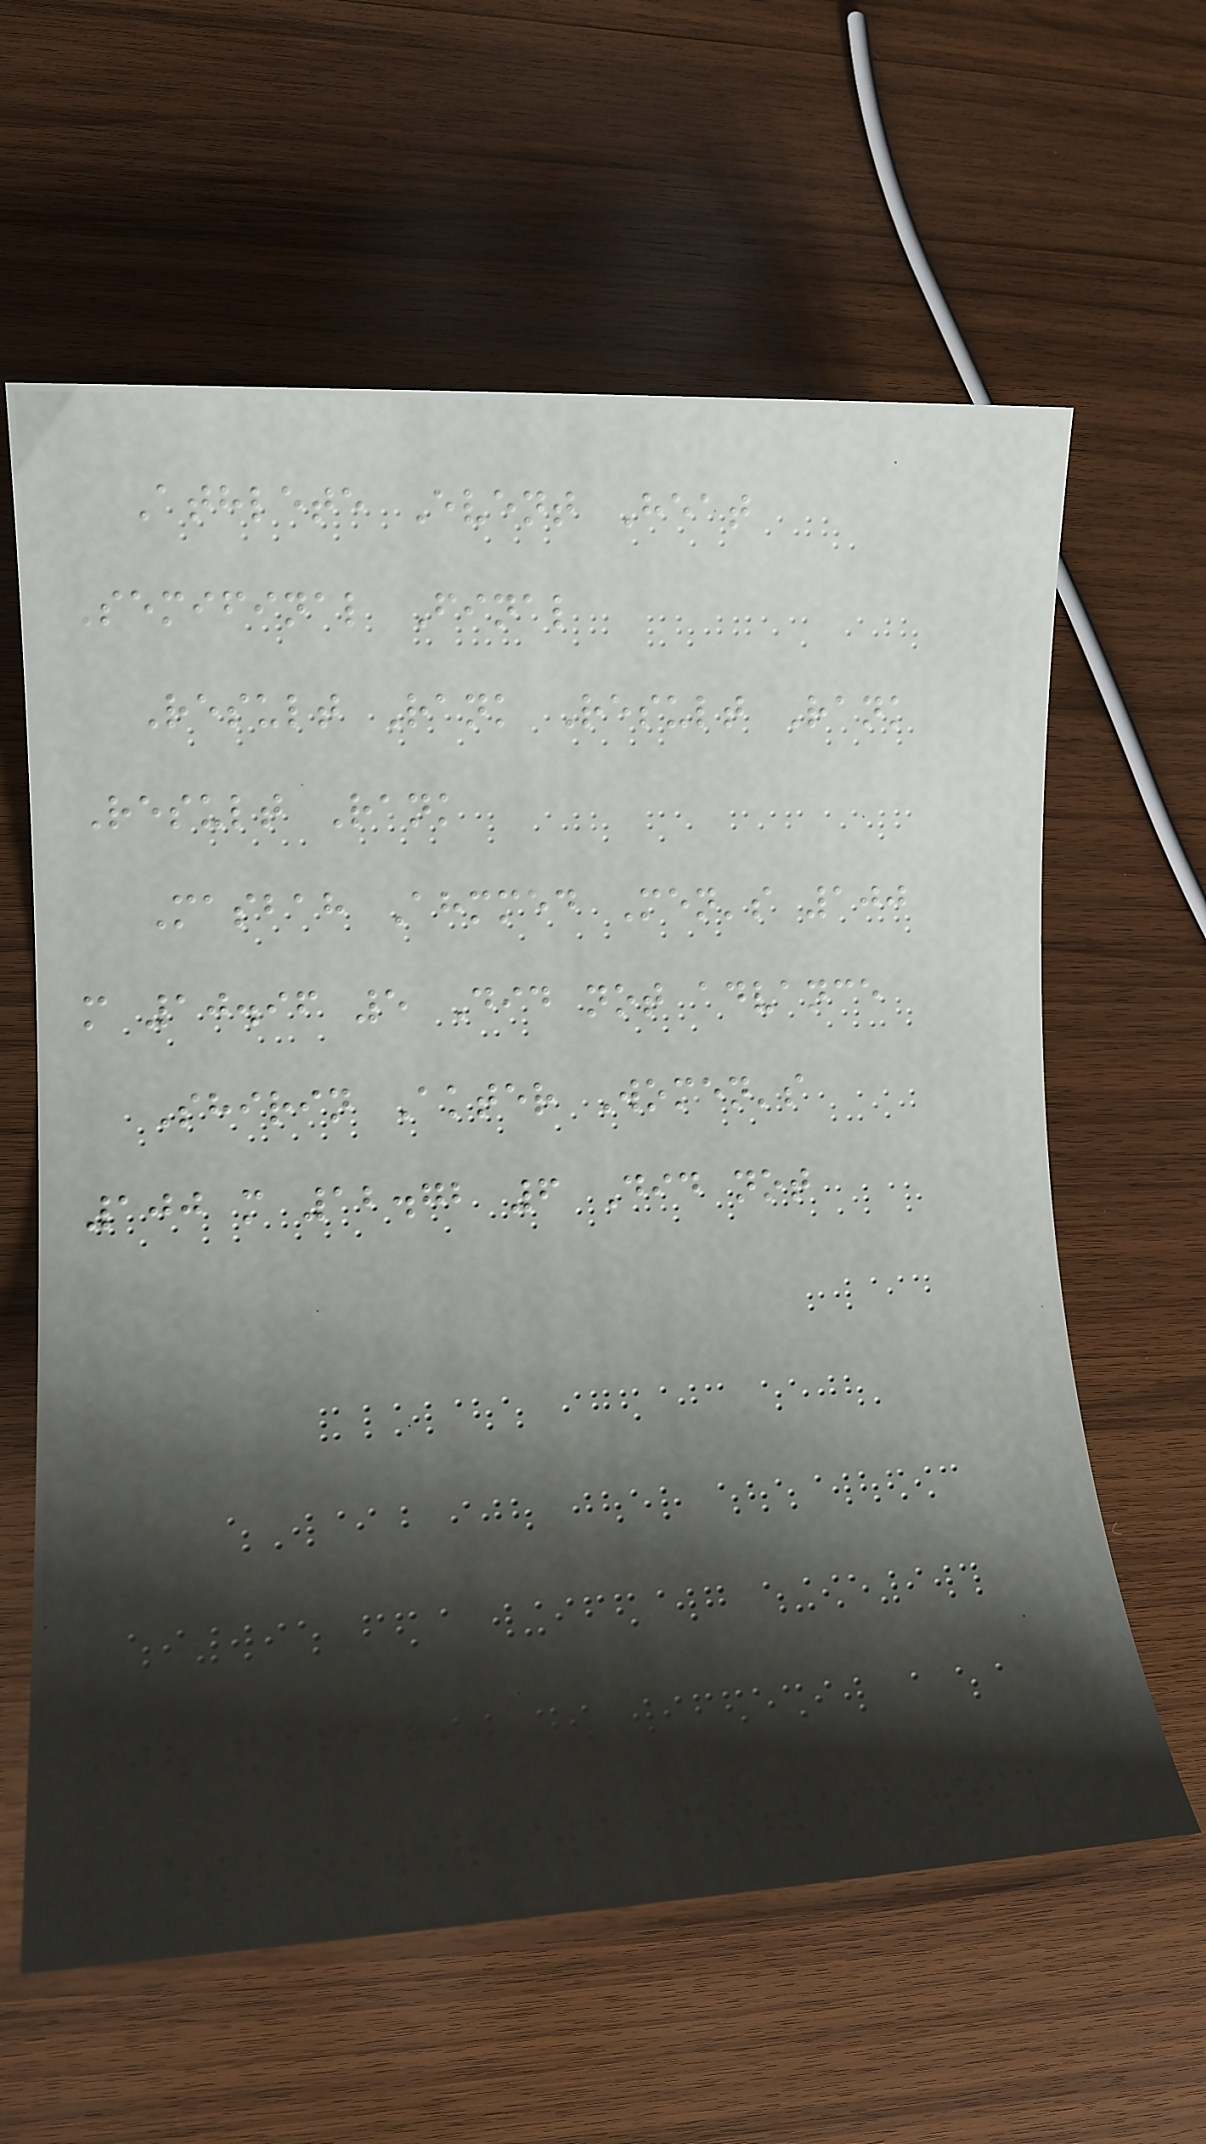Athlete Event Heat
Semifinal Final
Result Rank Result Rank
Result Rank
Masbah Ahmmed Men's 100
m 10.96 5 Did not advance
Shirin Akter Women's
100 m 12.72 6 Did not
